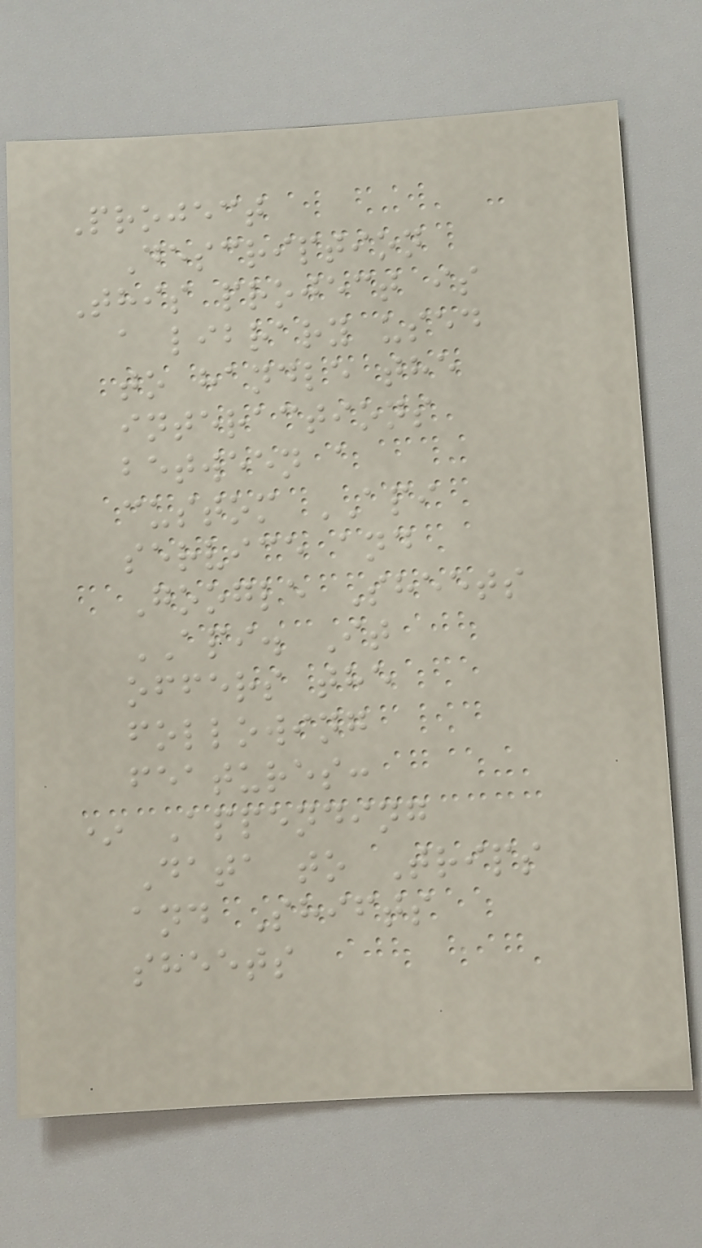Project
Description
This project is
a library used
to handle the
interactions
between a
custom API
service and
Google Sheets
API. It
offers the
following
features:
* Appending
Data to Trips
and Shifts
sheets
